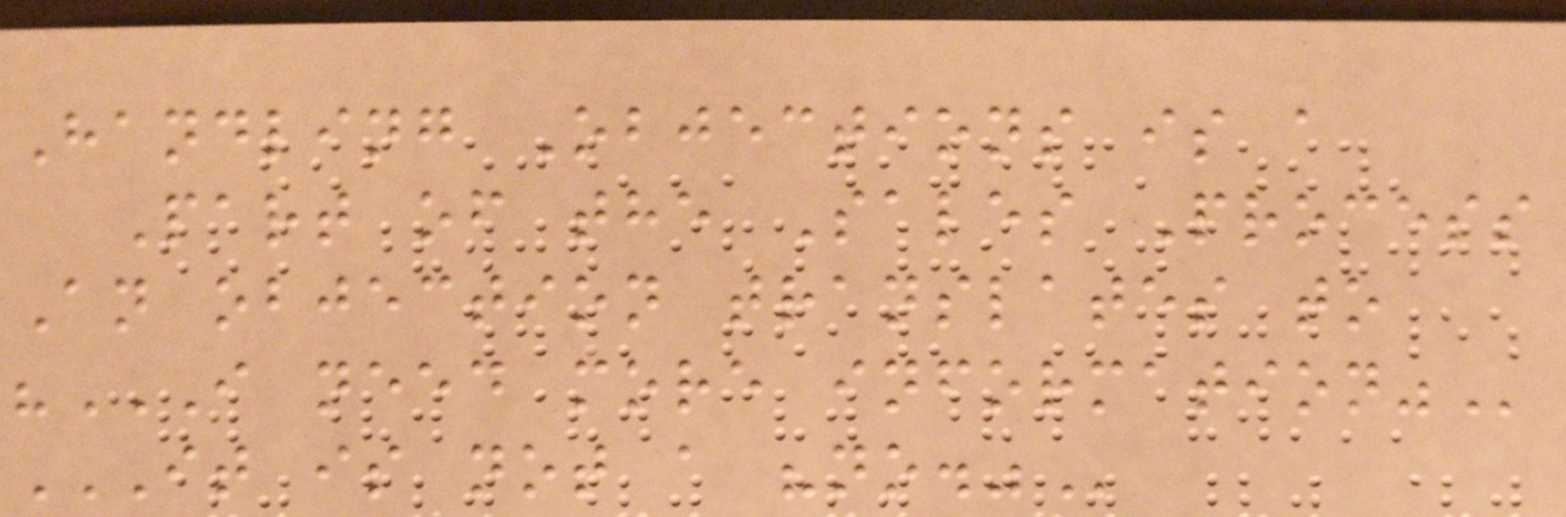Handling Objections is a
Part of the Sales Process
An objection translates to
"I NEED MORE INFORMATION"
IT IS NOT A "NO."
